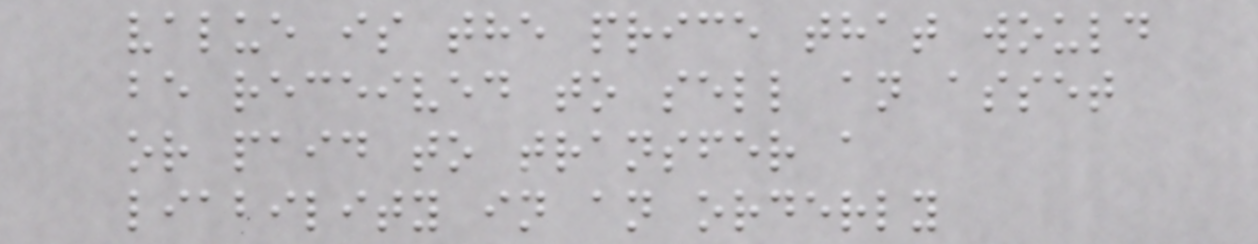value is the price that would
be received to sell an asset
or paid to transfer a
liability in an orderly
